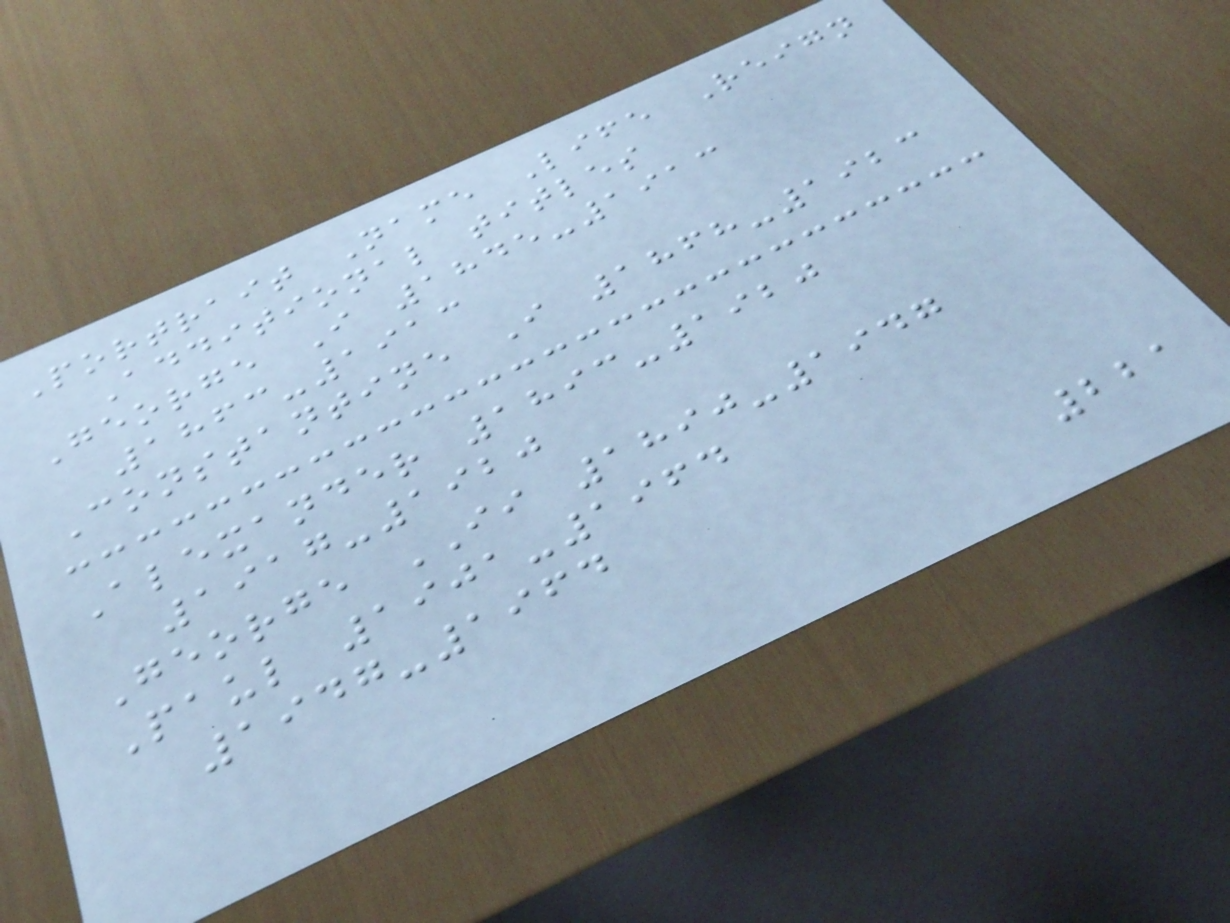Portrait Name Life Reign
Additional titles
George I 1845-1913
1863-1913
Constantine I 1868-1923
Alexander 1893-1920
1917-1920
George II 1890-1947
Paul 1901-1964
1947-1964
221
